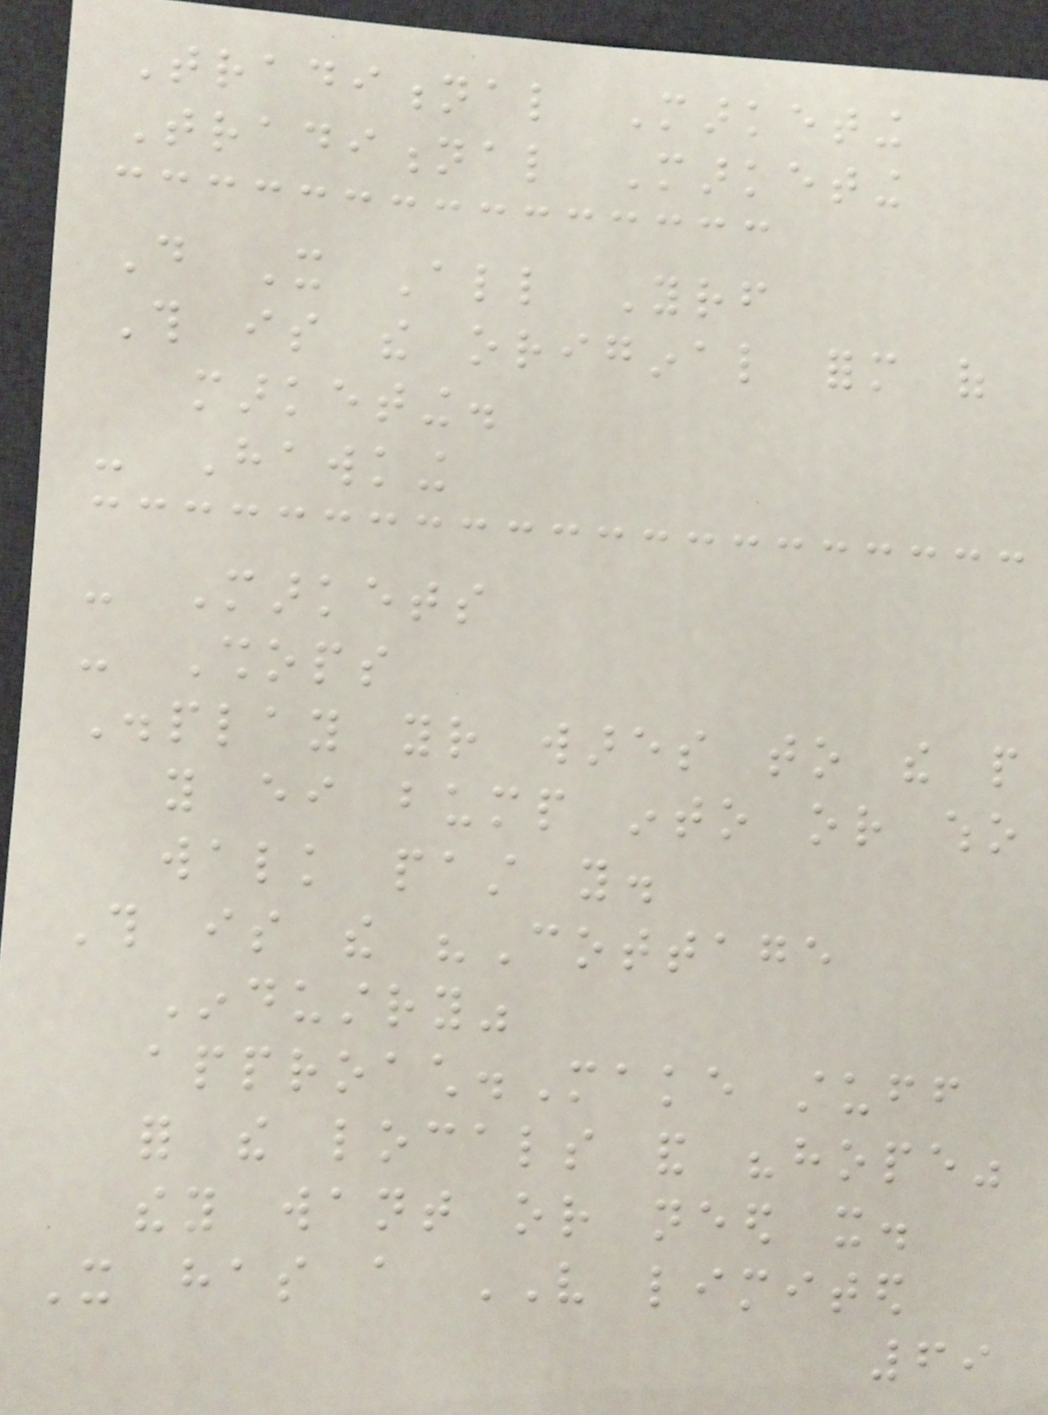Traditional Marketing
Traditional Marketing
Do It All Yourself
This is the original form of
marketing.
- Hawking
- Markets
- Shops
Display your wares to the people
you either bump into or who
walk past you.
This is the "Cottage
Industry"
approach.Make stuff
for the locals and "hope"
they want or need it.
It has a VERY limited
69
